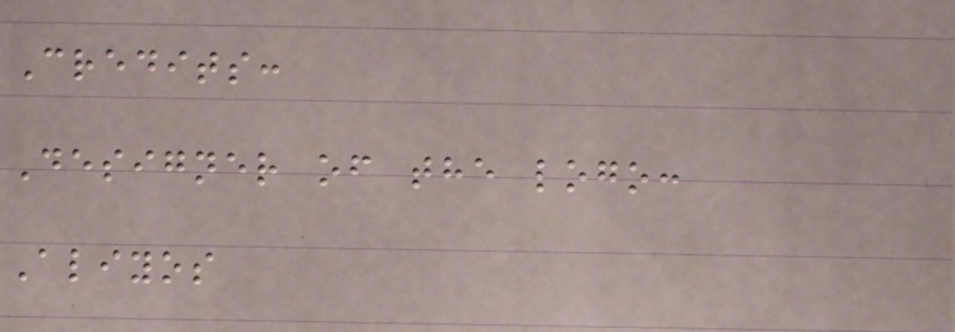Credits:
Designer of the logo:
Aliyos
